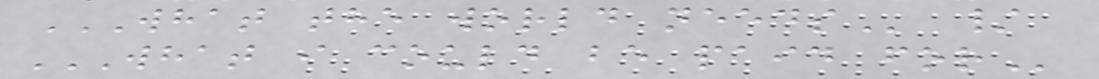WHAT THE WORLD NEEDS /
WHAT I COULD BE PAID FOR
